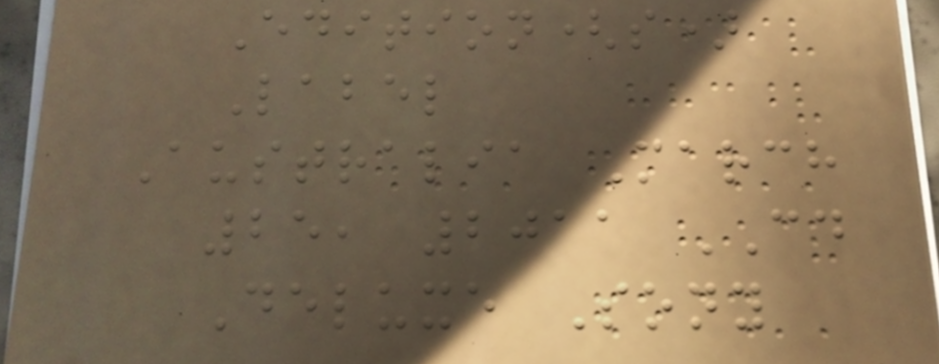Edition(s)
Label
Australia March
25, 2011 CD
Deluxe Sony
